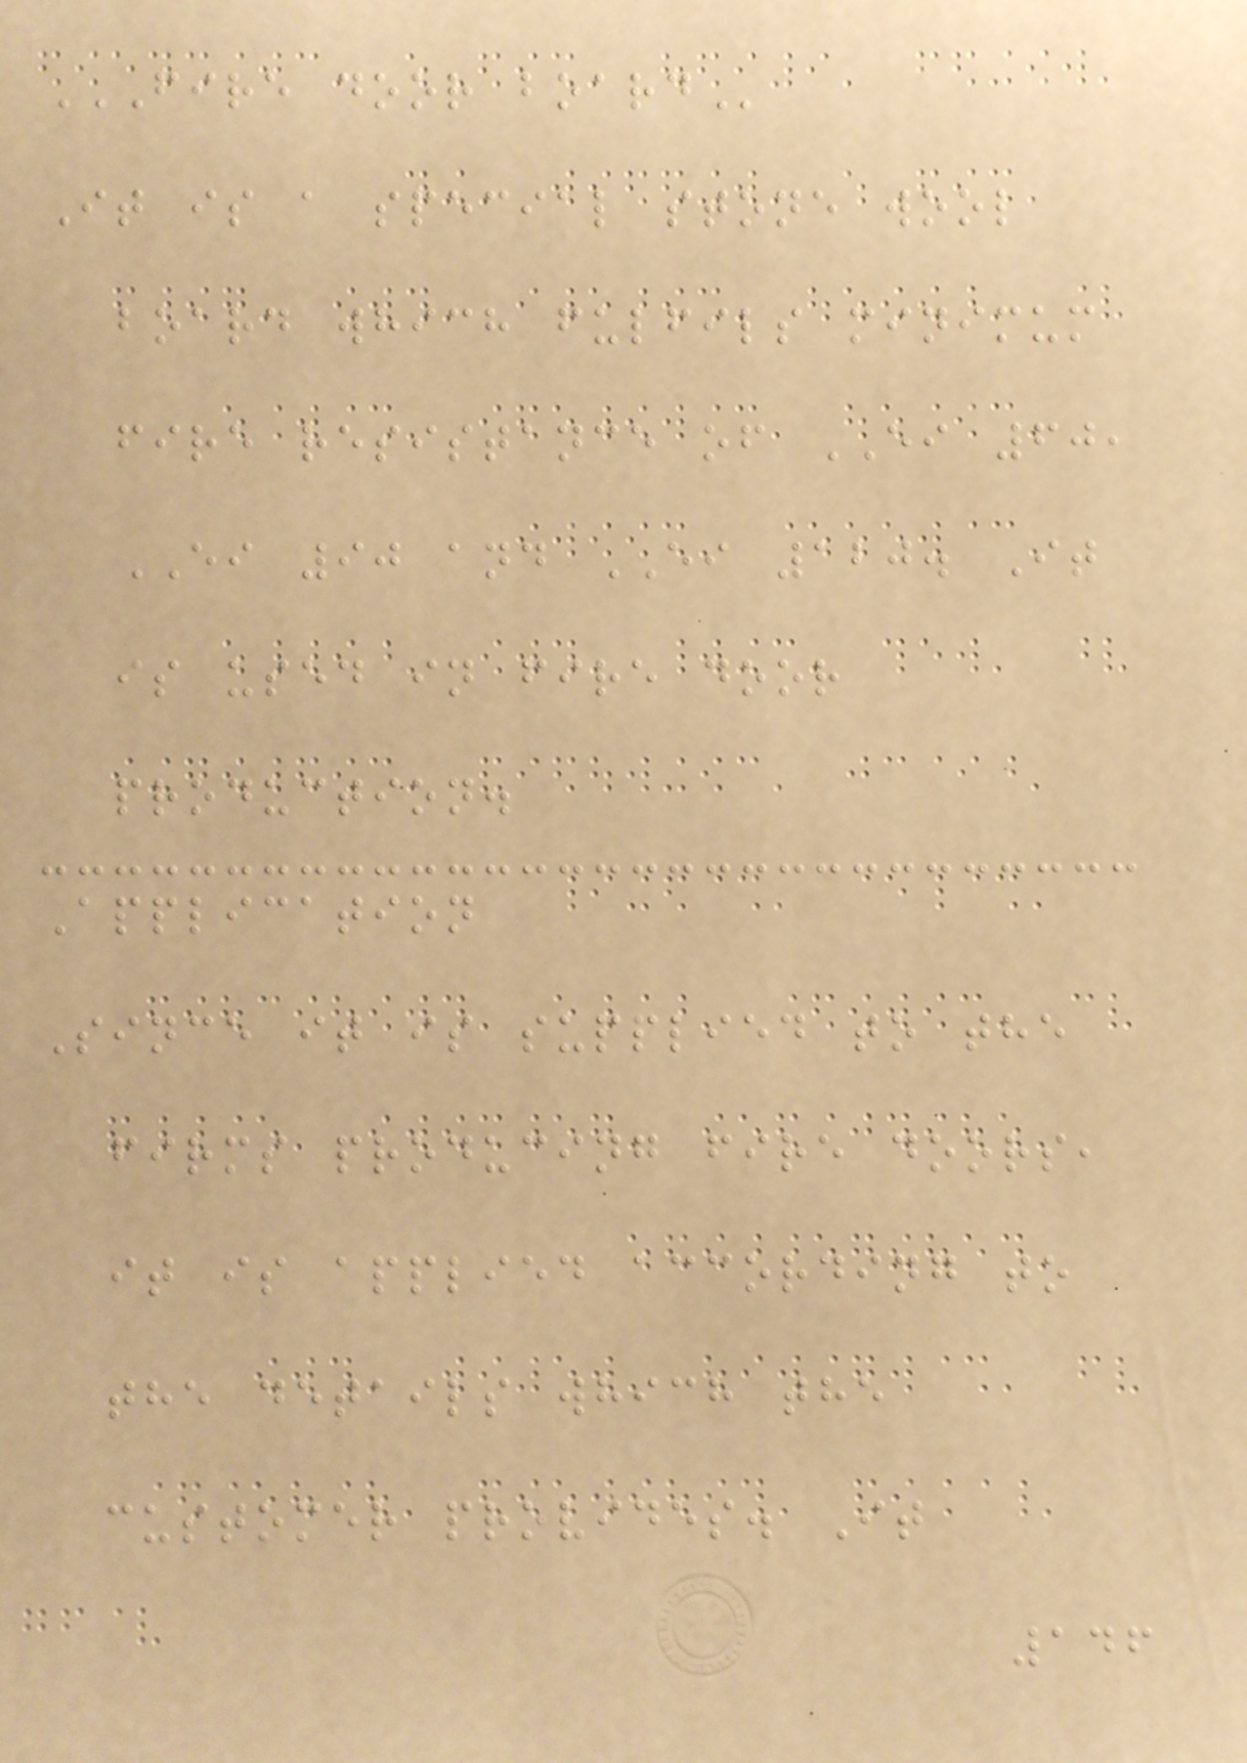FIRE DOOR BOARD
It is a special stone wool
board which fulfils minimum
fire resistance of EI 60,
EI 90 and EI 120. It
is used in fire door
production.
Application
Since it is supplied to the
firms producing fire doors,
it is applied according to
the details which the
customer provides. It
146
